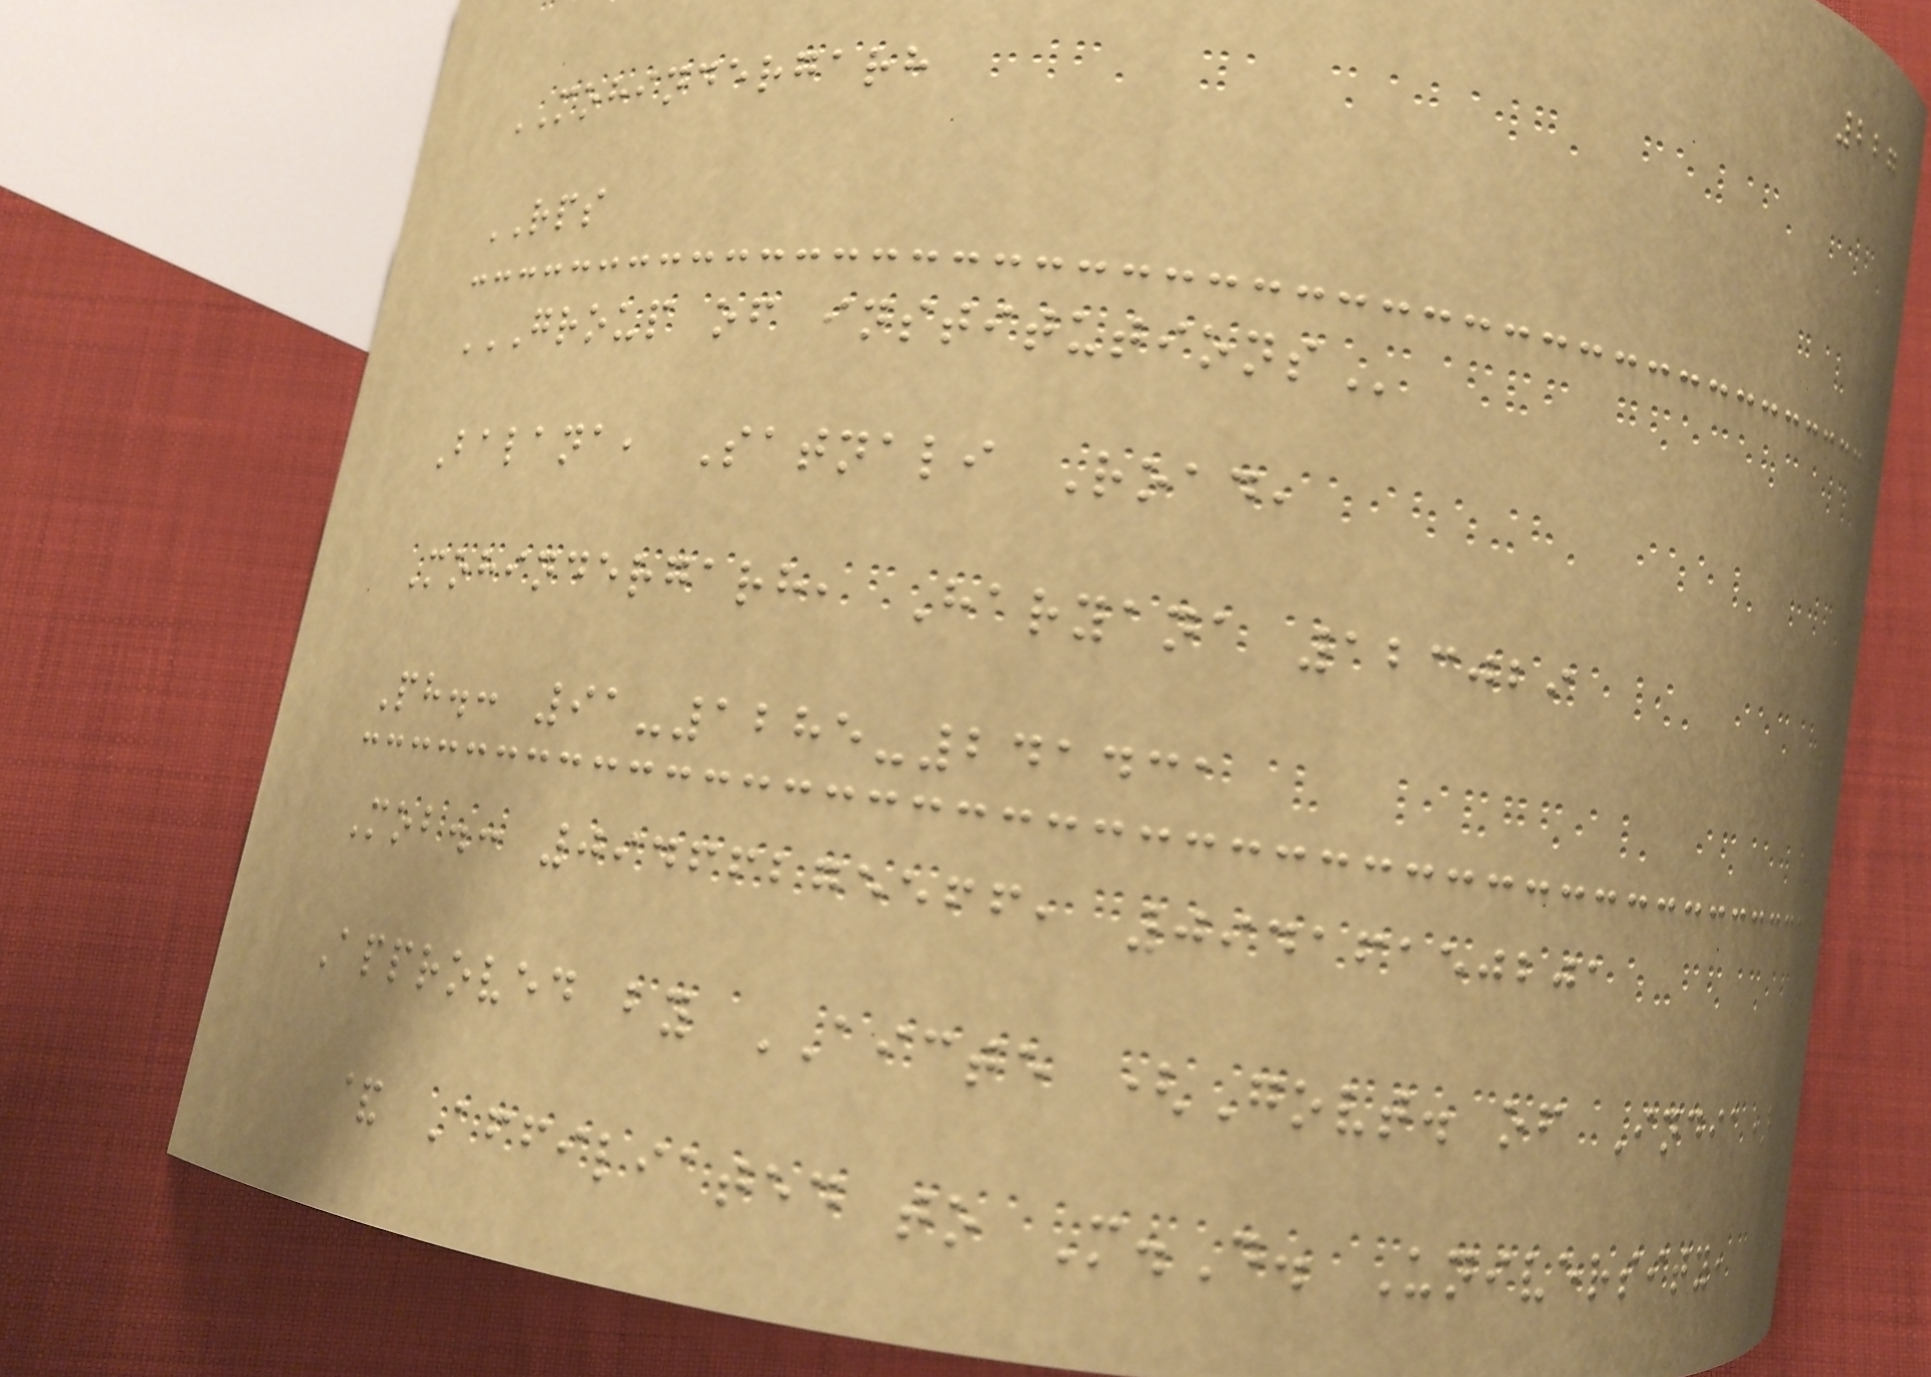227
MOHINDERGARH
RPS
GROUP OF INSTITUTIONS
Balana, Satnali Road,
Mohindergarh, Haryana 123029
Ph.: 91-1285-241431
Mob.: 09466275566, 09416150201
Approved by AICTE (Govt. of India)
& Affiliated to M.D. University,
